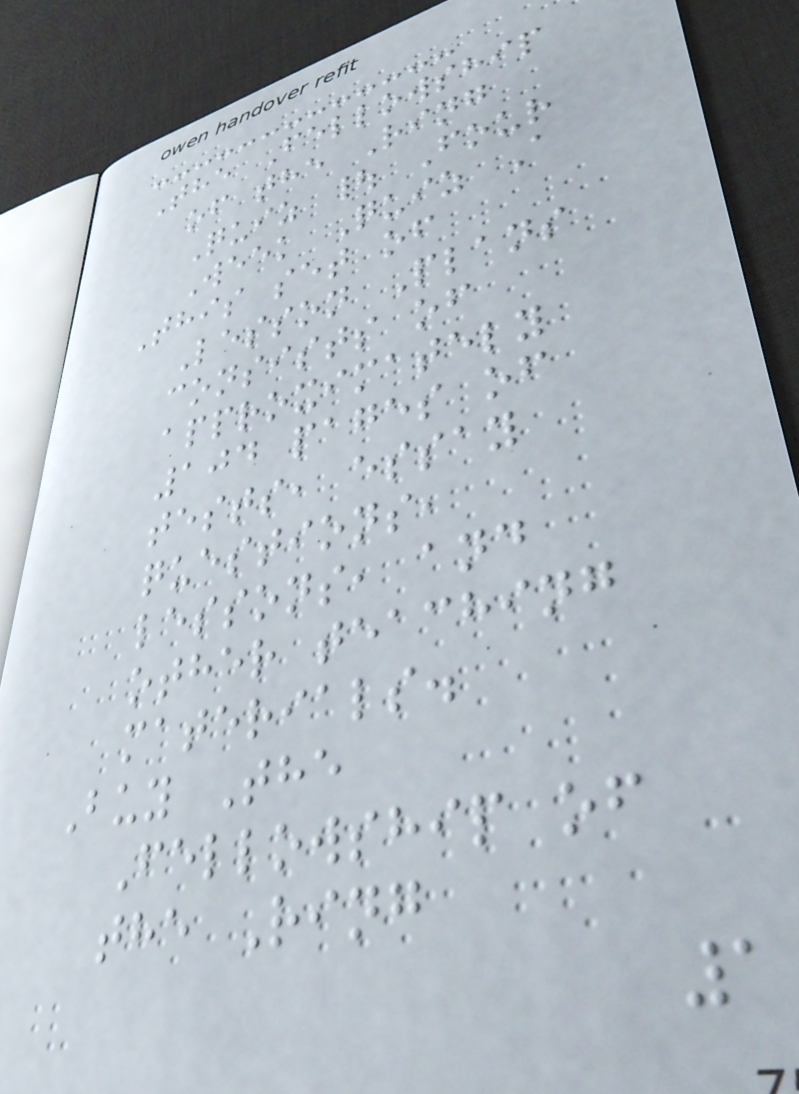The Fellowship
of the Ring
Quiz | Four
Week Quiz A
This set of
Lesson Plans
consists of
approximately
104 pages of
tests, essay
questions,
lessons, and
other teaching
materials.
Buy The
Fellowship of
the Ring
1
